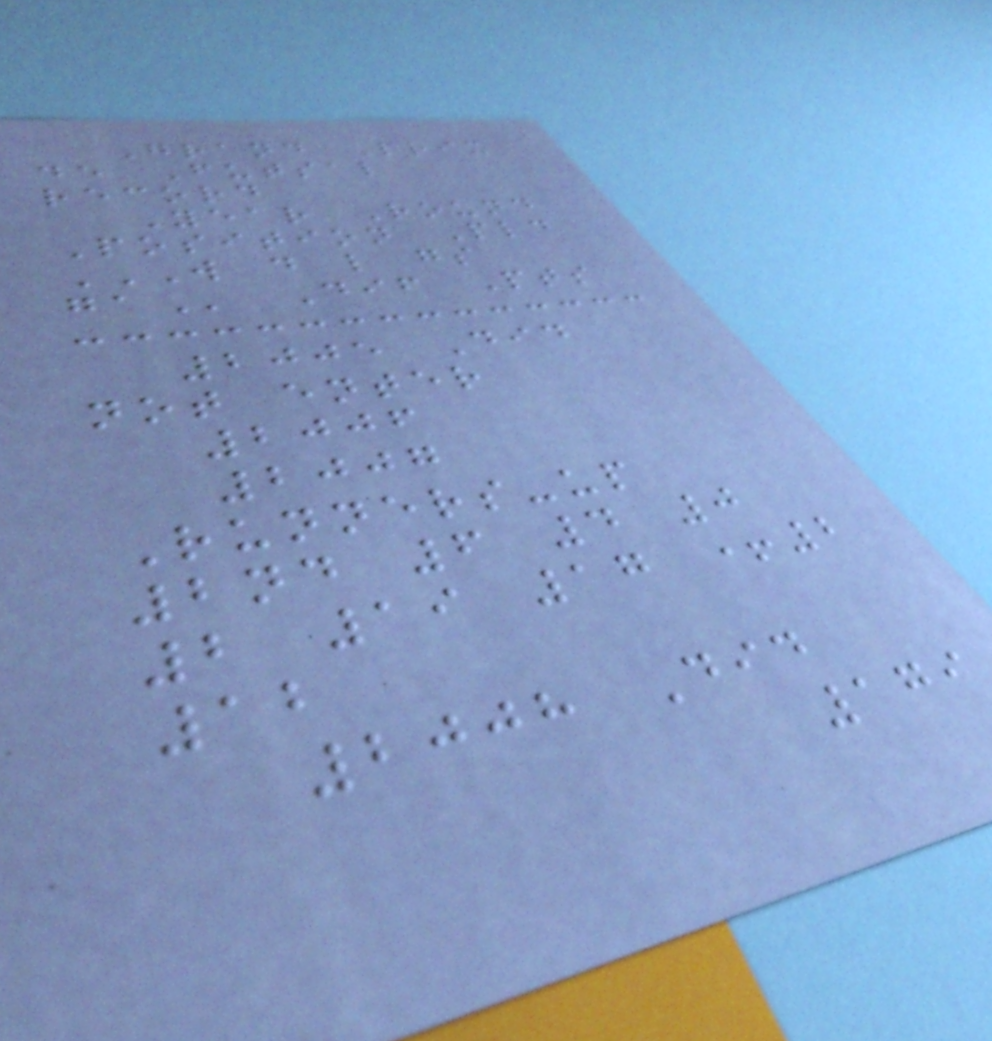Grand Prix
de Futsal
record
Year Round
Position Pld
W D L GS
GA Dif Pts
2005 Did
not enter
2006
2007
Runners-up
2nd 6 4 0
2 19 17 +2
12
2008 Did
179
